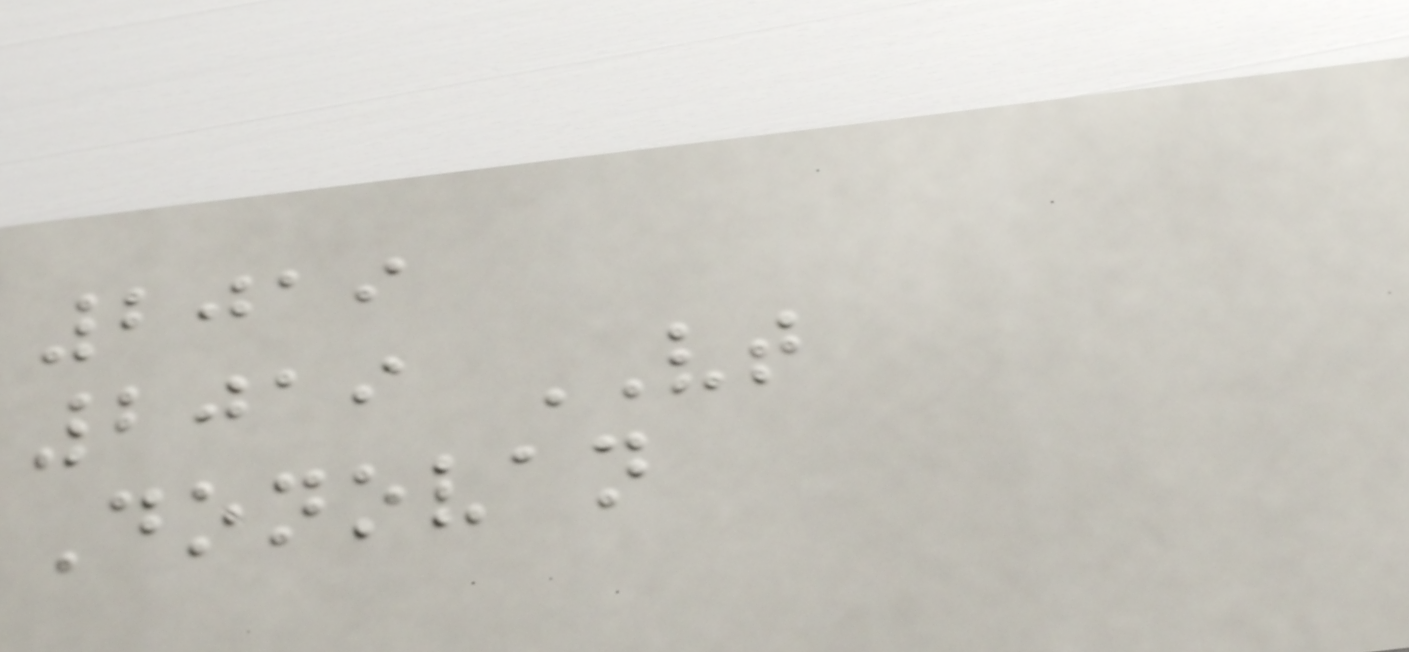2019
2019 VT
Donovan
